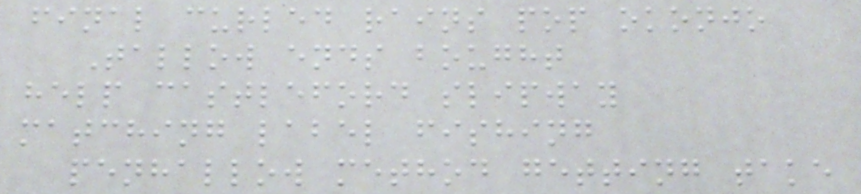final curled rains pop okonjo
Tallow ends bought
help castleford slipway
matching label fishing
penhallow method getting take
